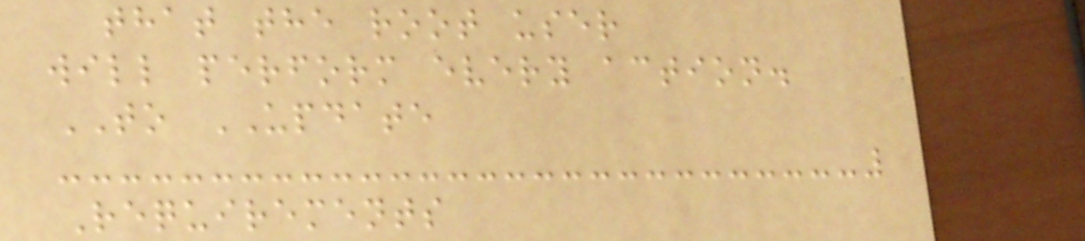that the root user
will perform every action.
TO UPDATE
Requirements
